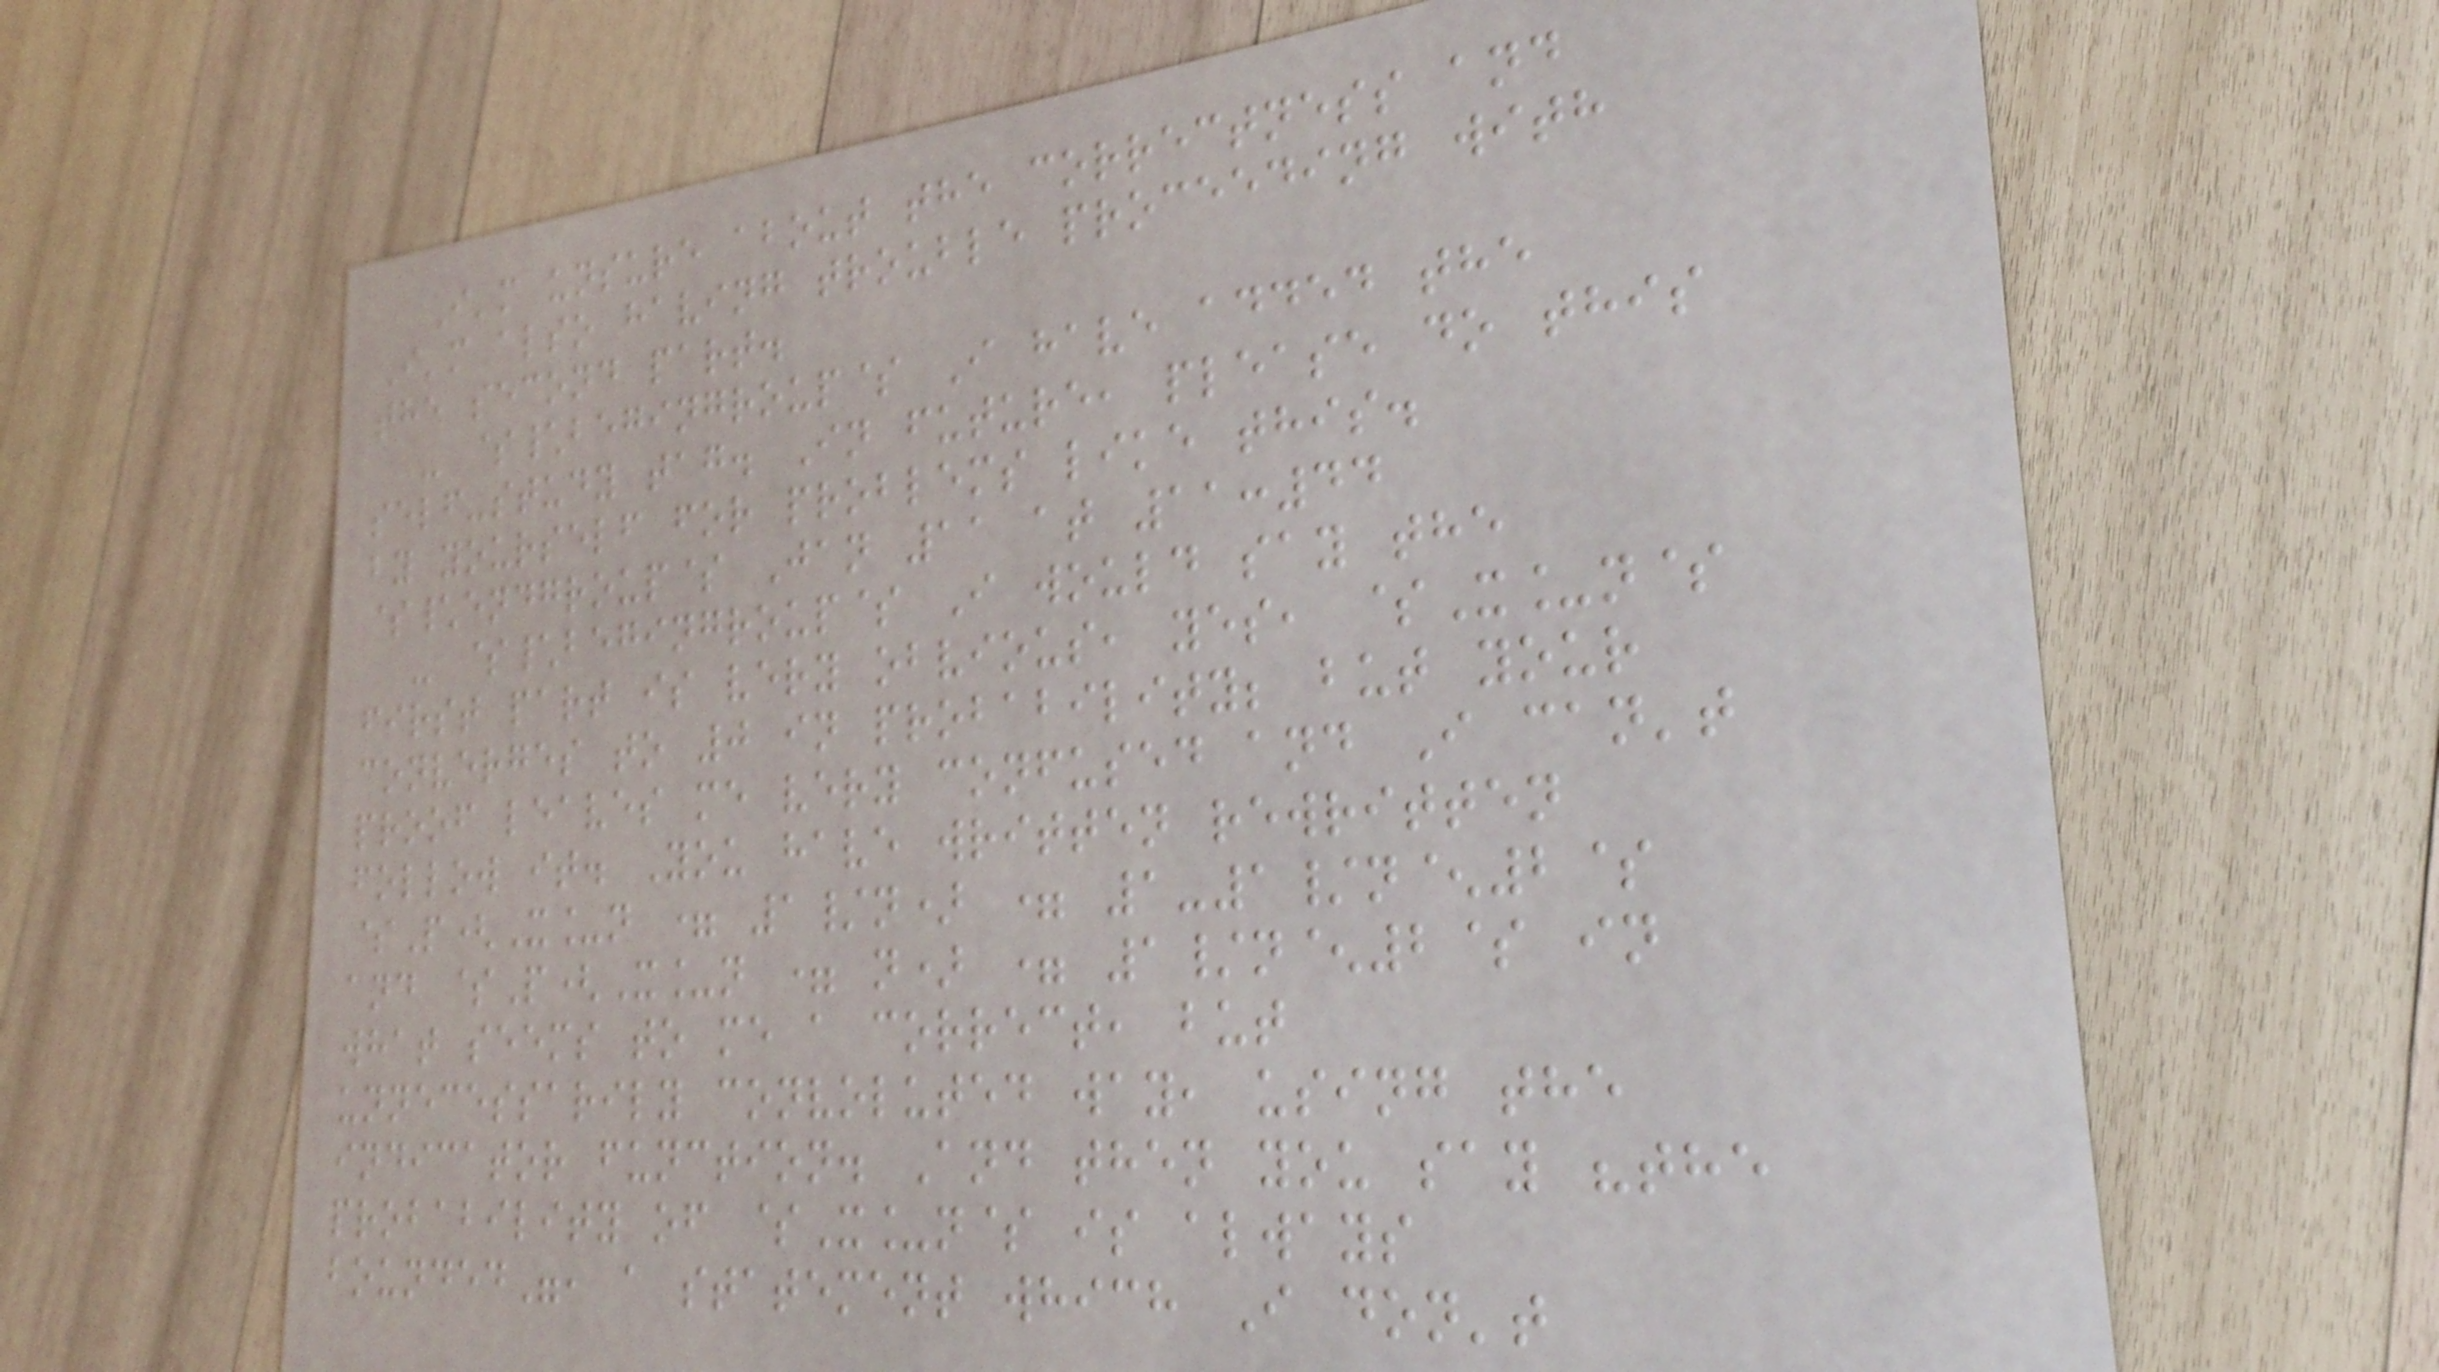I'm unsure about the correctness and
I'm also having trouble proceeding with
the second part.
- $\begingroup$ I have added the
self-study tag. In future, please do this
by yourself for problems like this.
$\endgroup$ Jan 11 at 11:44
- $\begingroup$ I would say the
first part is very obvious, yes, $X_n$
converges to 0 in probability; but your
proof leaves me very confused and I can't
follow it. You have written rewritten
$P(X_n = 1/n) = 1-1/n^2$
and $P(X_n = n) = 1/n^2$ in
what seems to me a correct, but
unnecessarily convoluted way, using the
indicator function. And then you say "the
probability of $X_n$ is always
bounded", a statement which I don't
